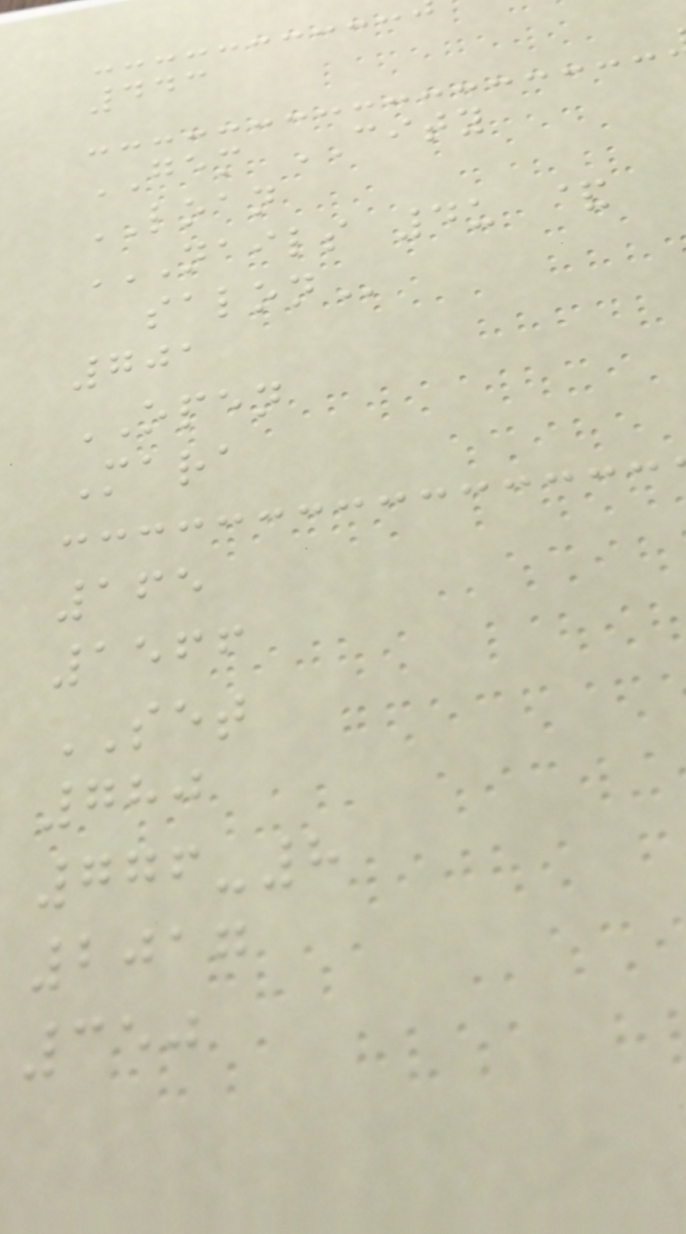443
GEM CITY
LOAN
NAILS 4U &
SALON
701
OPEN
Mara
165
1566
SET
780
776-8
2017
350
